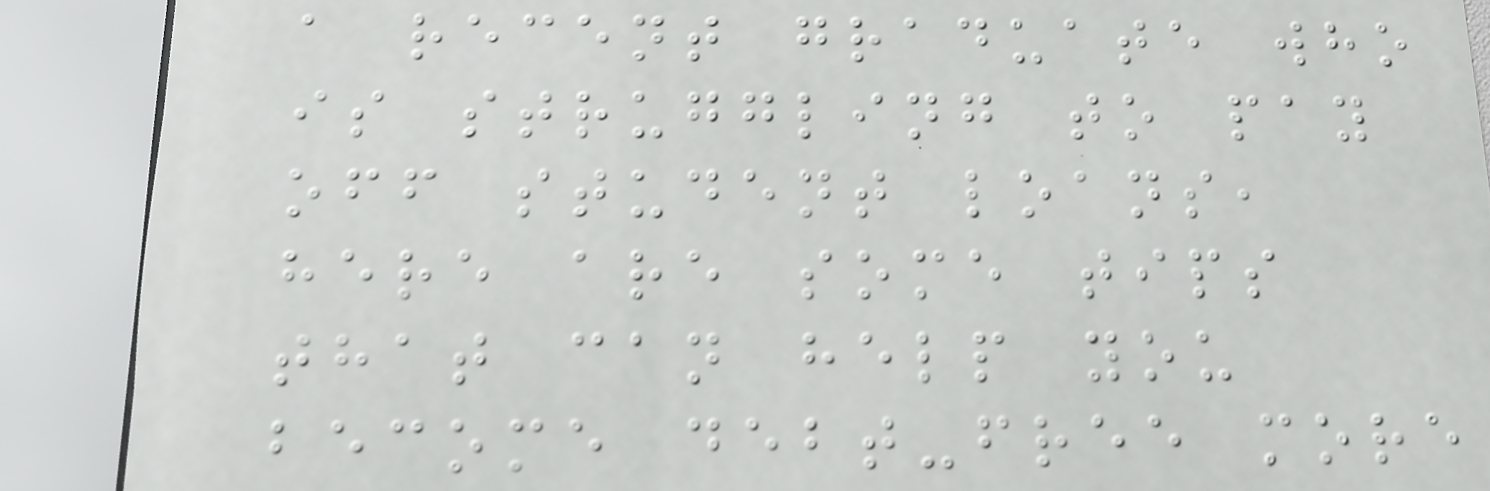a recent graduate who
is struggling to pay
off student loans,
here are some tips
that can help you
become debt-free more
